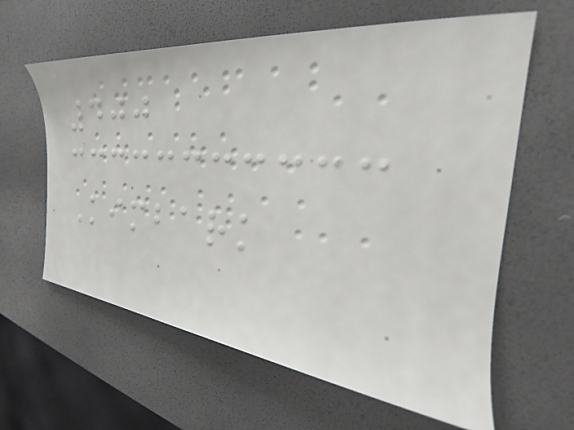400
Kimbark
